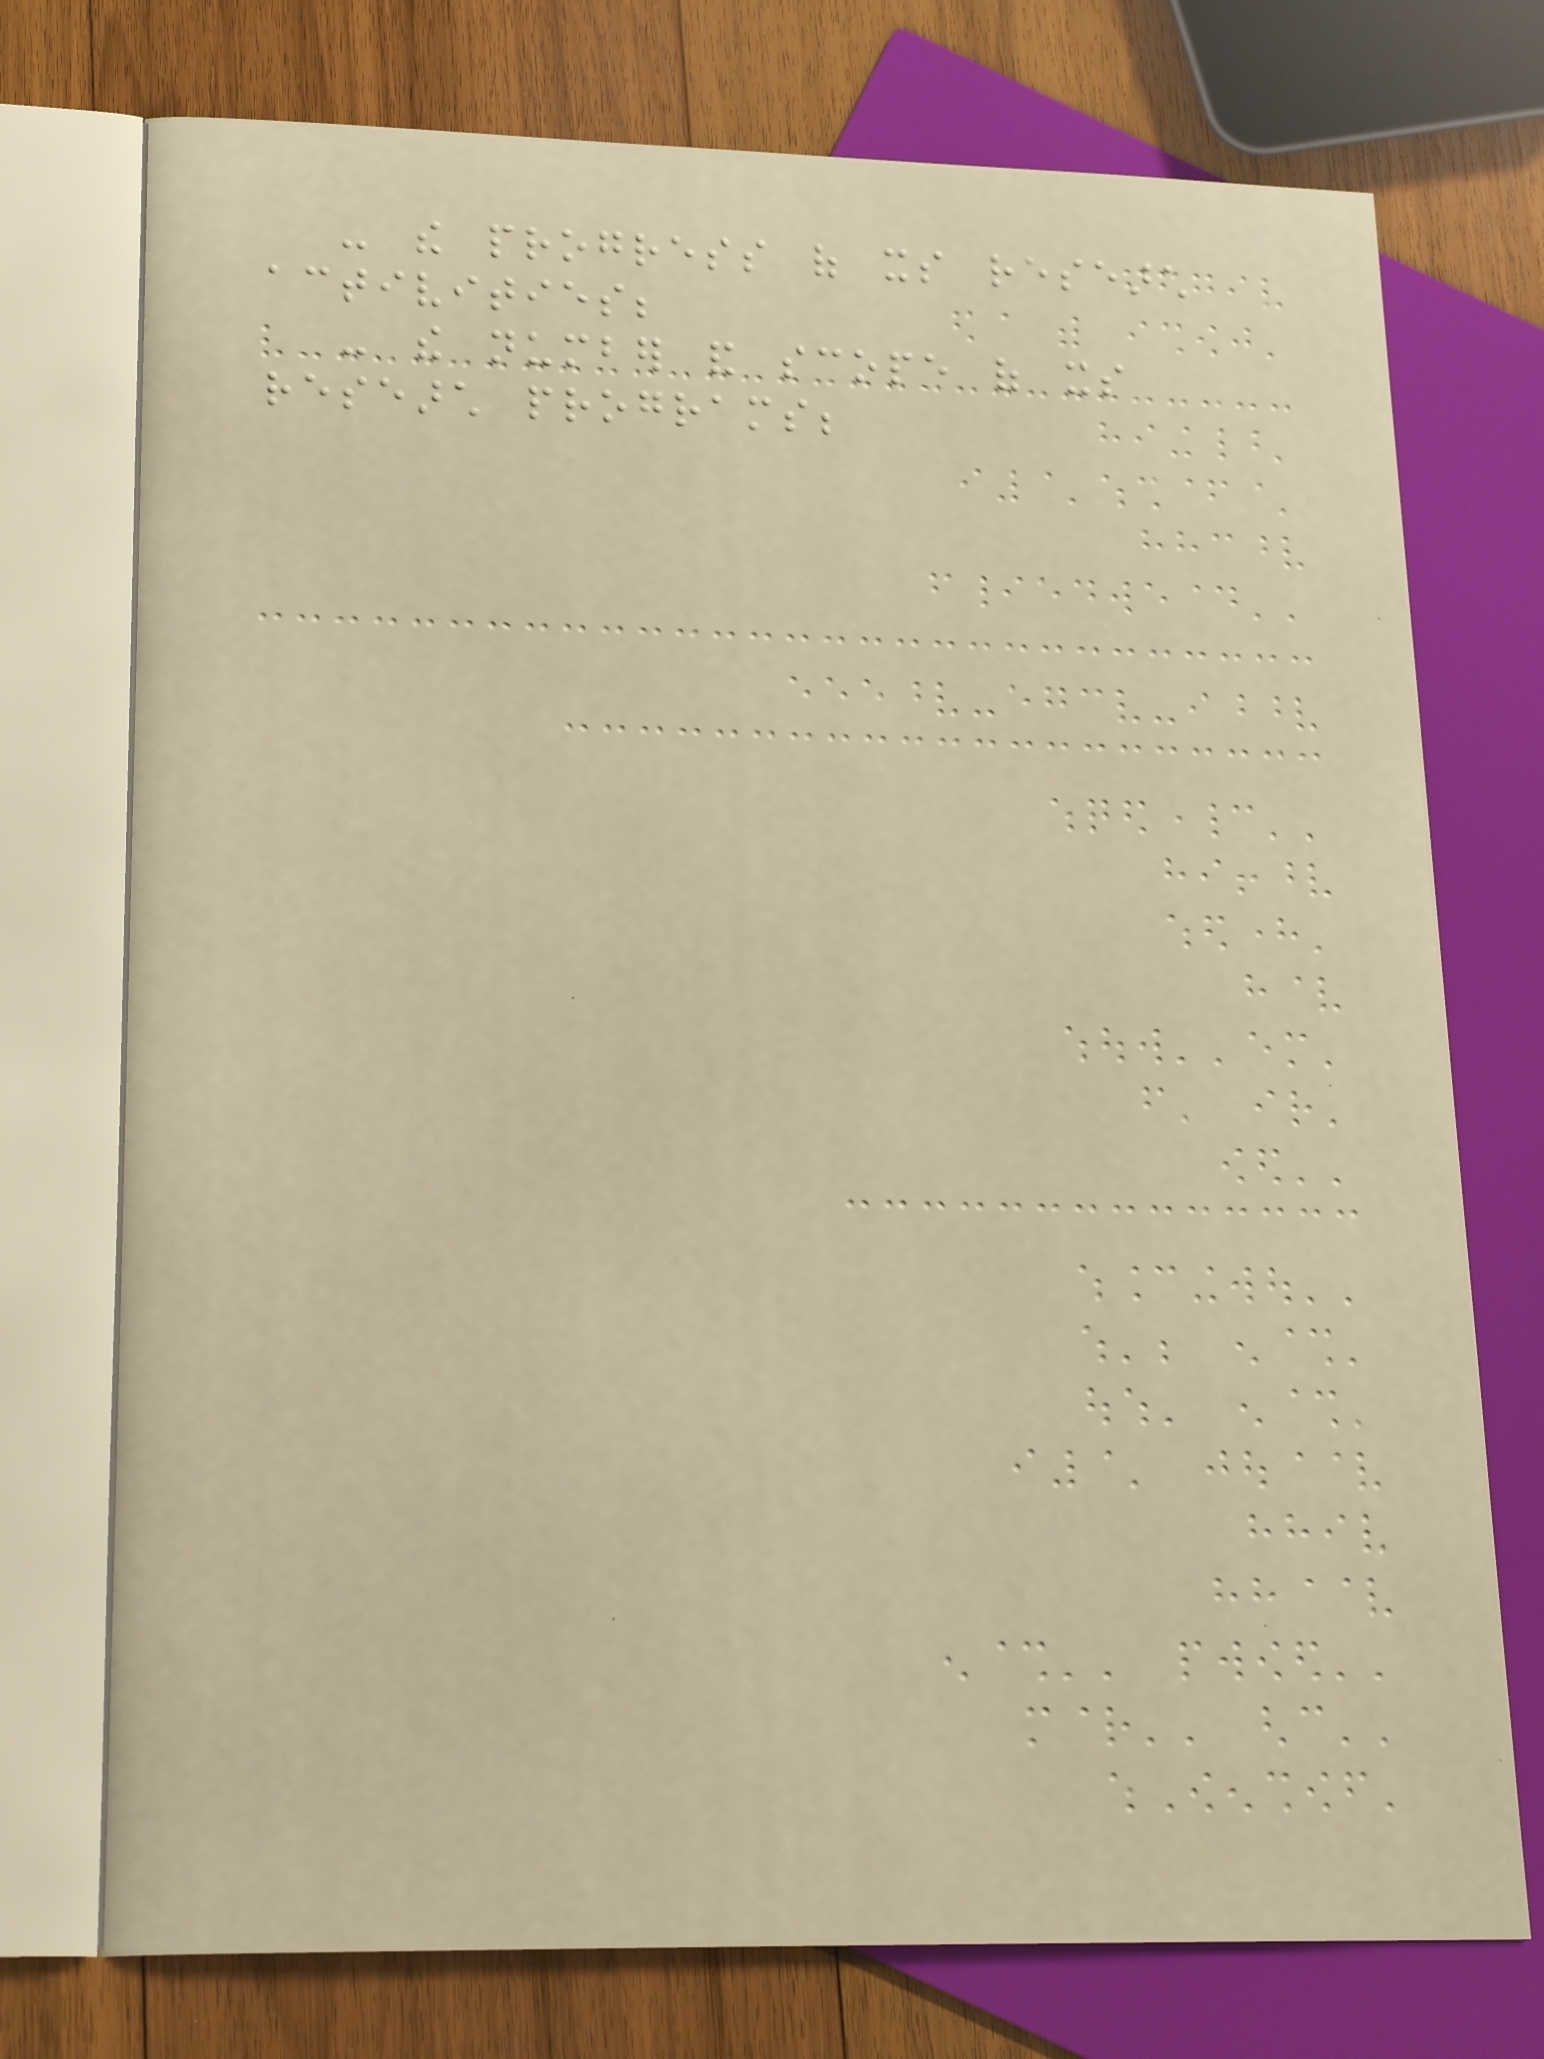- the progress of its research
activities;
- the number and scope of its
research programs;
